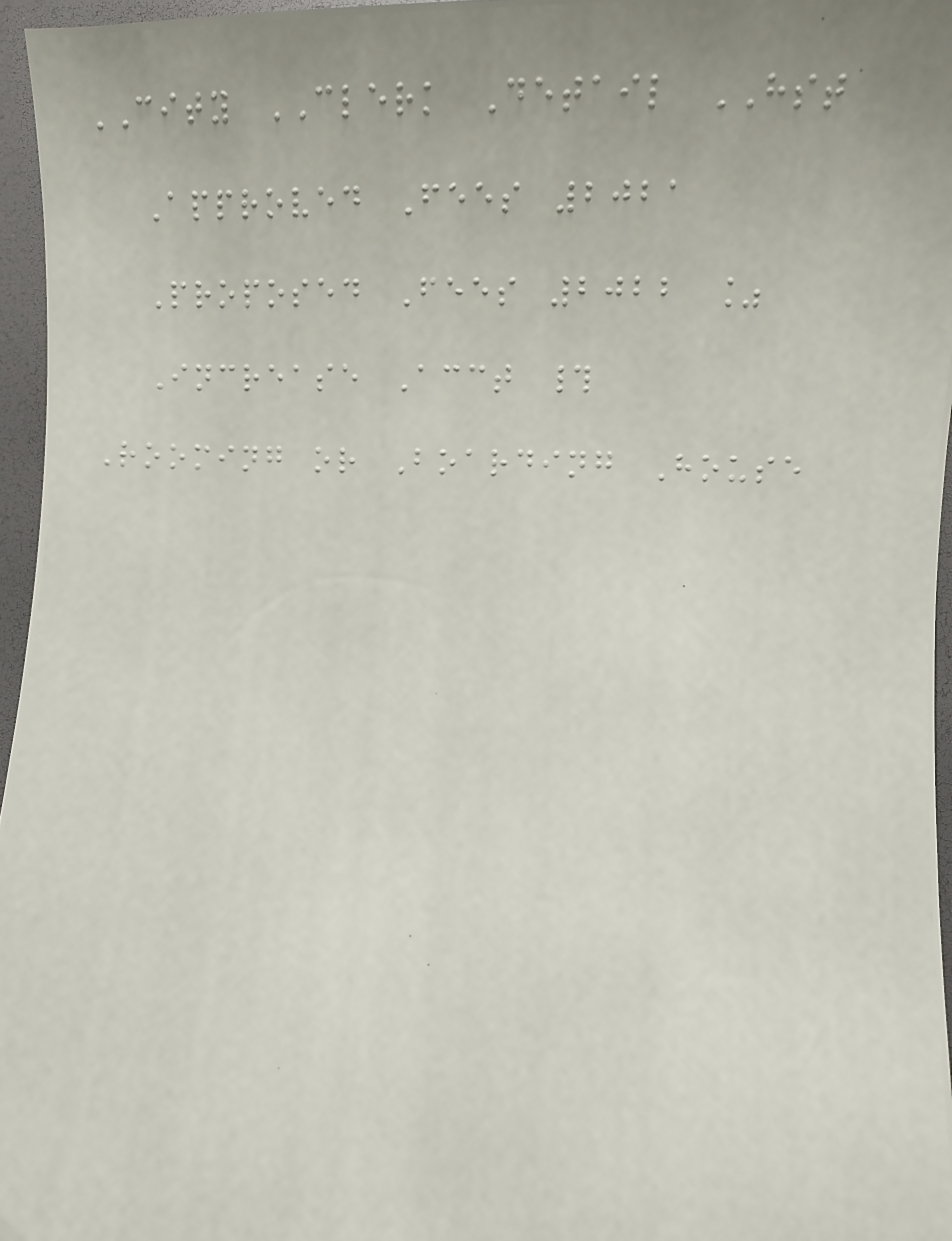CITY CLERK Detail HST
Approved Fees 2021
Proposed Fees 2022 %
Increase Acct #
Rooming or Boarding House
